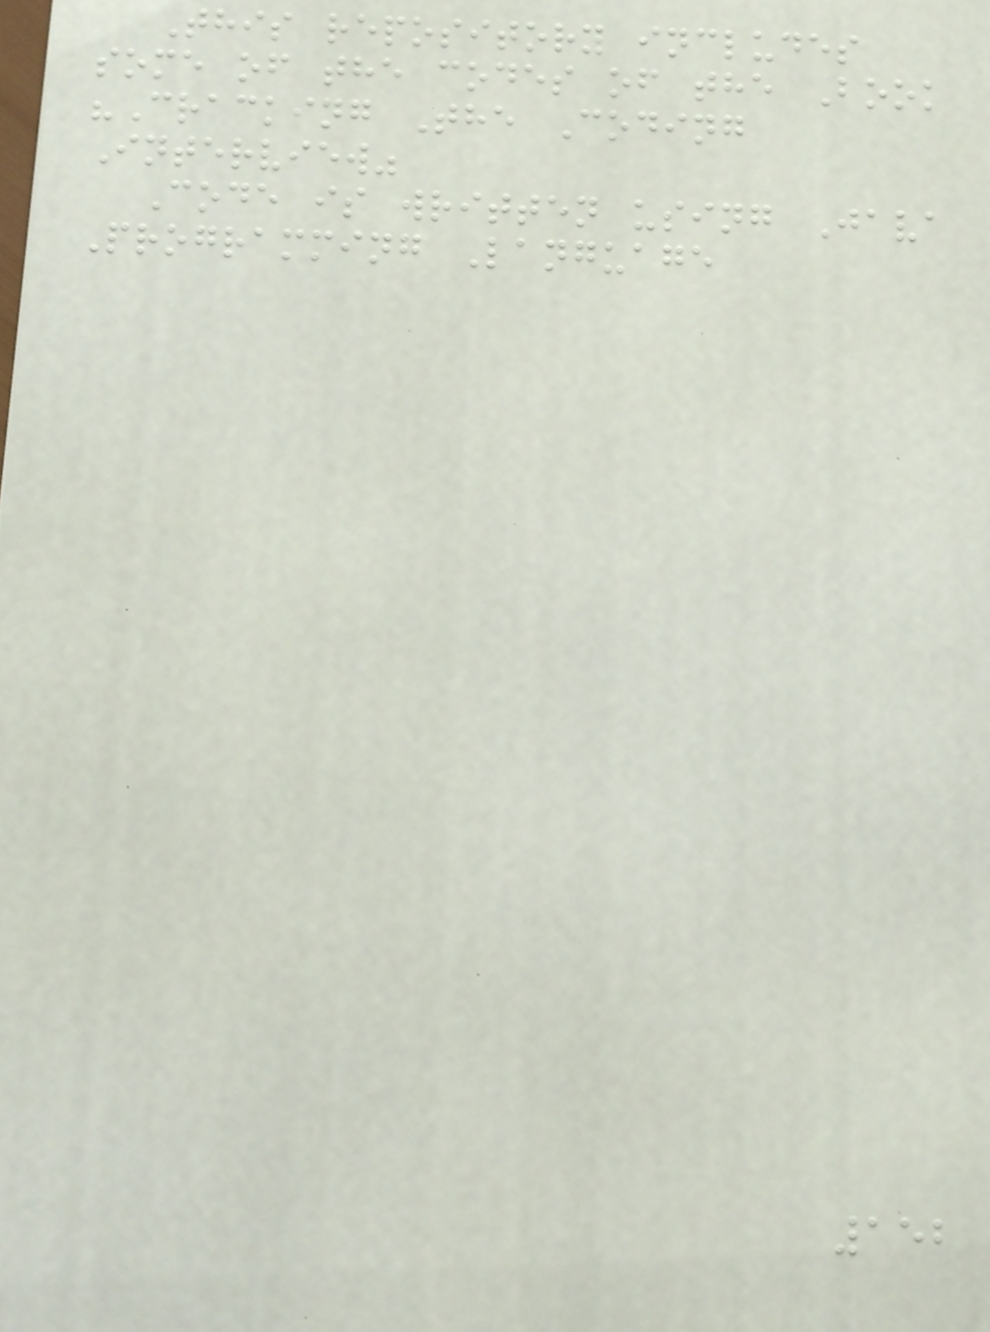This repository includes
some of the codes of the Book
"Cracking The Coding
Interview"
Code is written using Java
Programming Language
152
